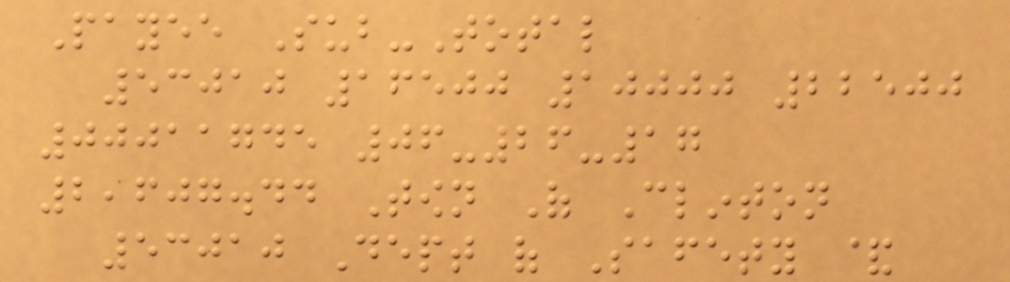Payee Sub-Total
53010 16500 10000 22500
00011745 06-26-17
2,607.44 Town Of Clinton
53010 Dept of Safety &
